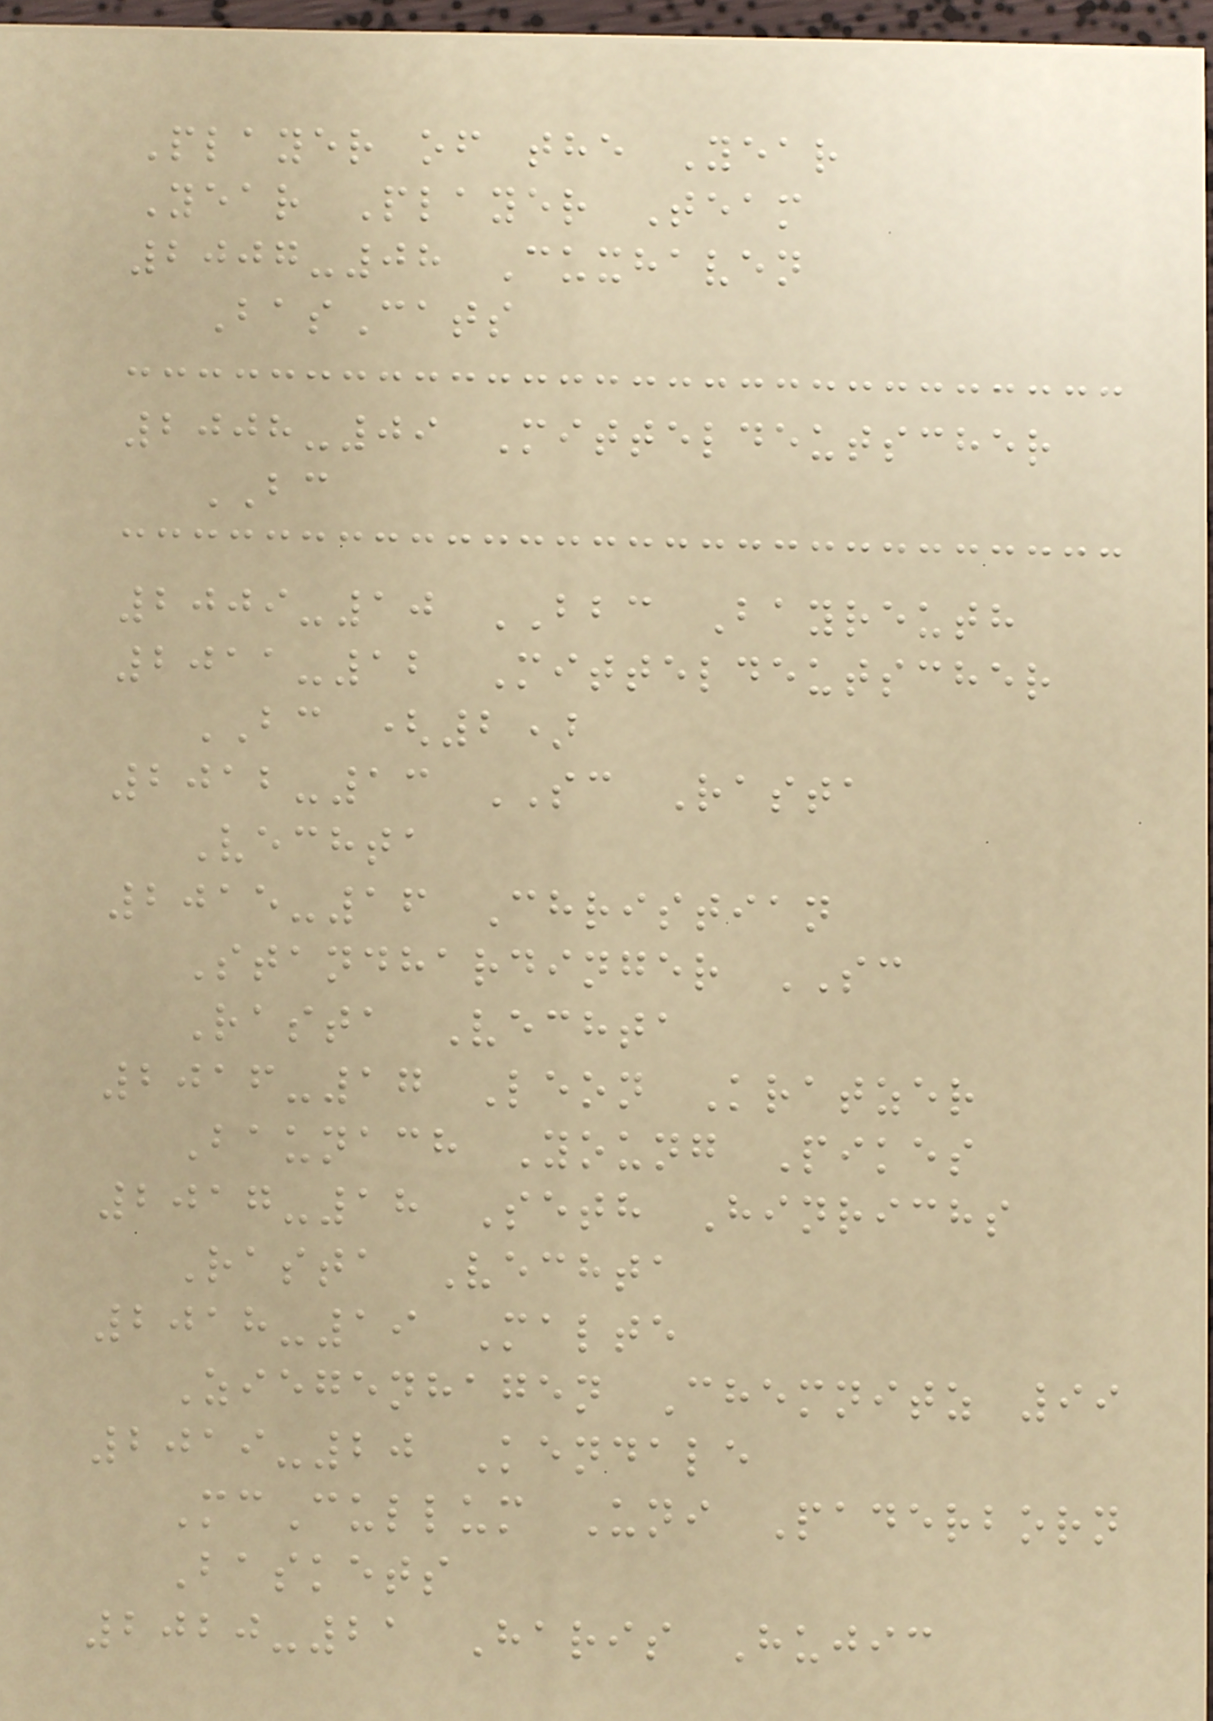Player of the Year
Year Player Team
2007-08 Cuxhaven
BasCats
2008-09 Mitteldeutscher
BC
2009-10 BBC Bayreuth
2011-12 Mitteldeutscher
BC (2)
2012-13 SC Rasta
Vechta
2015-16 Christian
Standhardinger SC
Rasta Vechta
2016-17 Leon Kratzer
Baunach Young Pikes
2017-18 Seth Hinrichs
Rasta Vechta
2018-19 Malte
Ziegenhagen Chemnitz 99
2019-20 Kendale
McCullum Uni Paderborn
Baskets
2020-21 Haris Hujic
